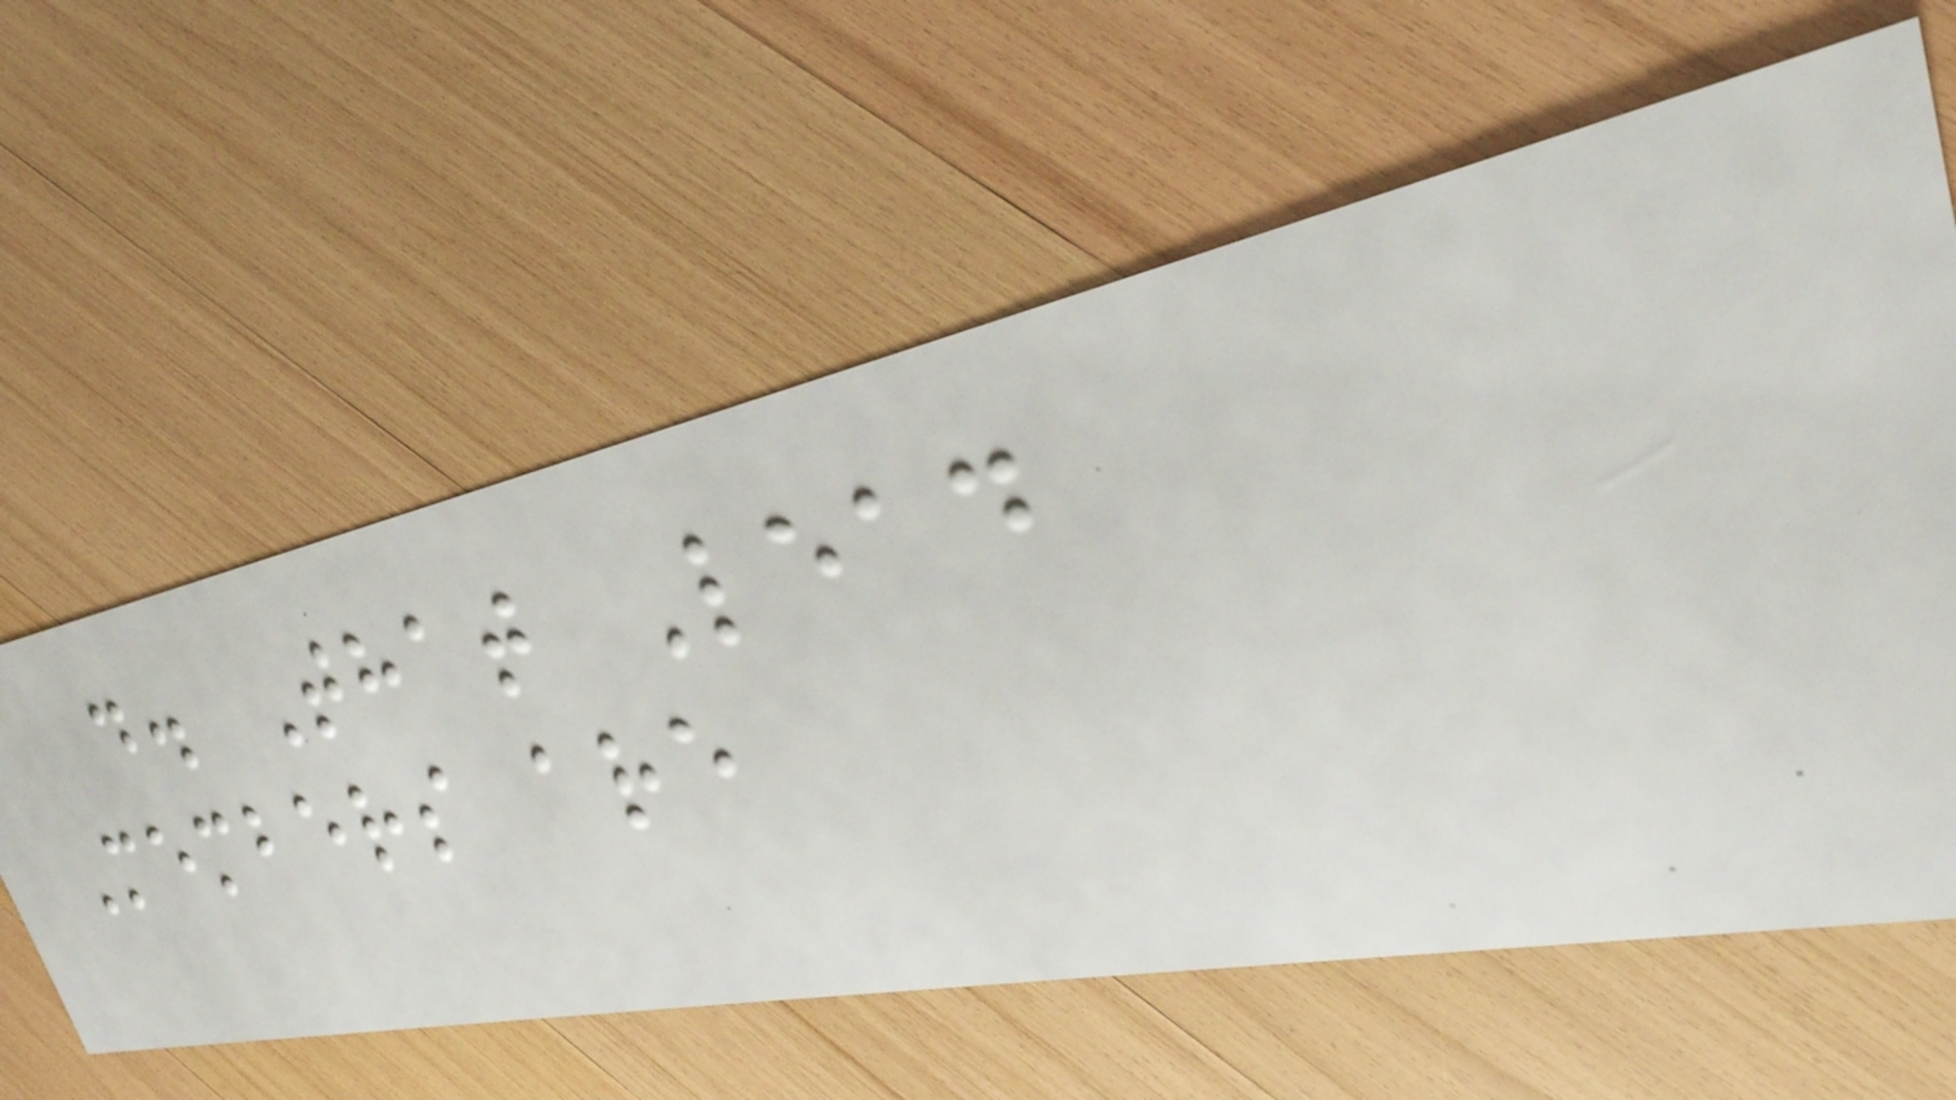d. That Lead
Members are
